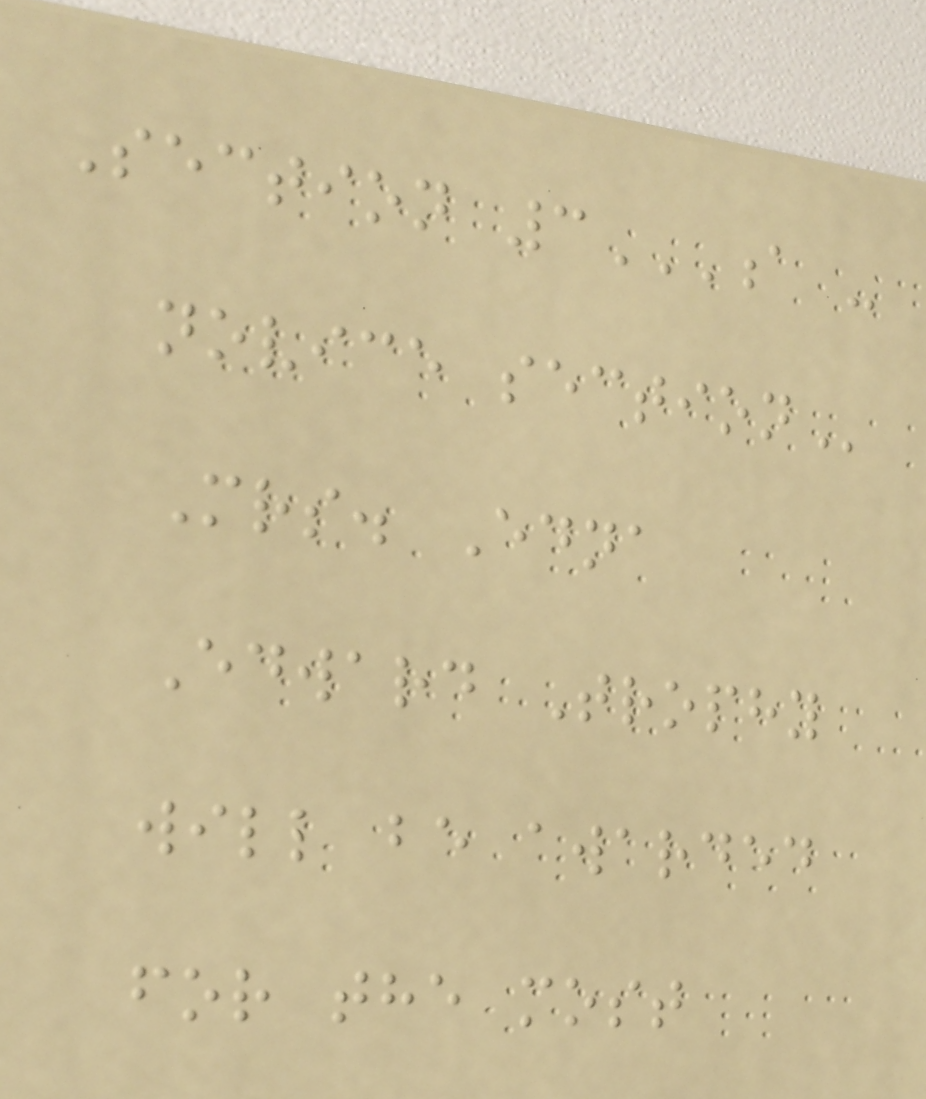Section 3A -
NOVICE SECTION
Mrs. Edna
Edward Trophy
will be awarded
for the most
